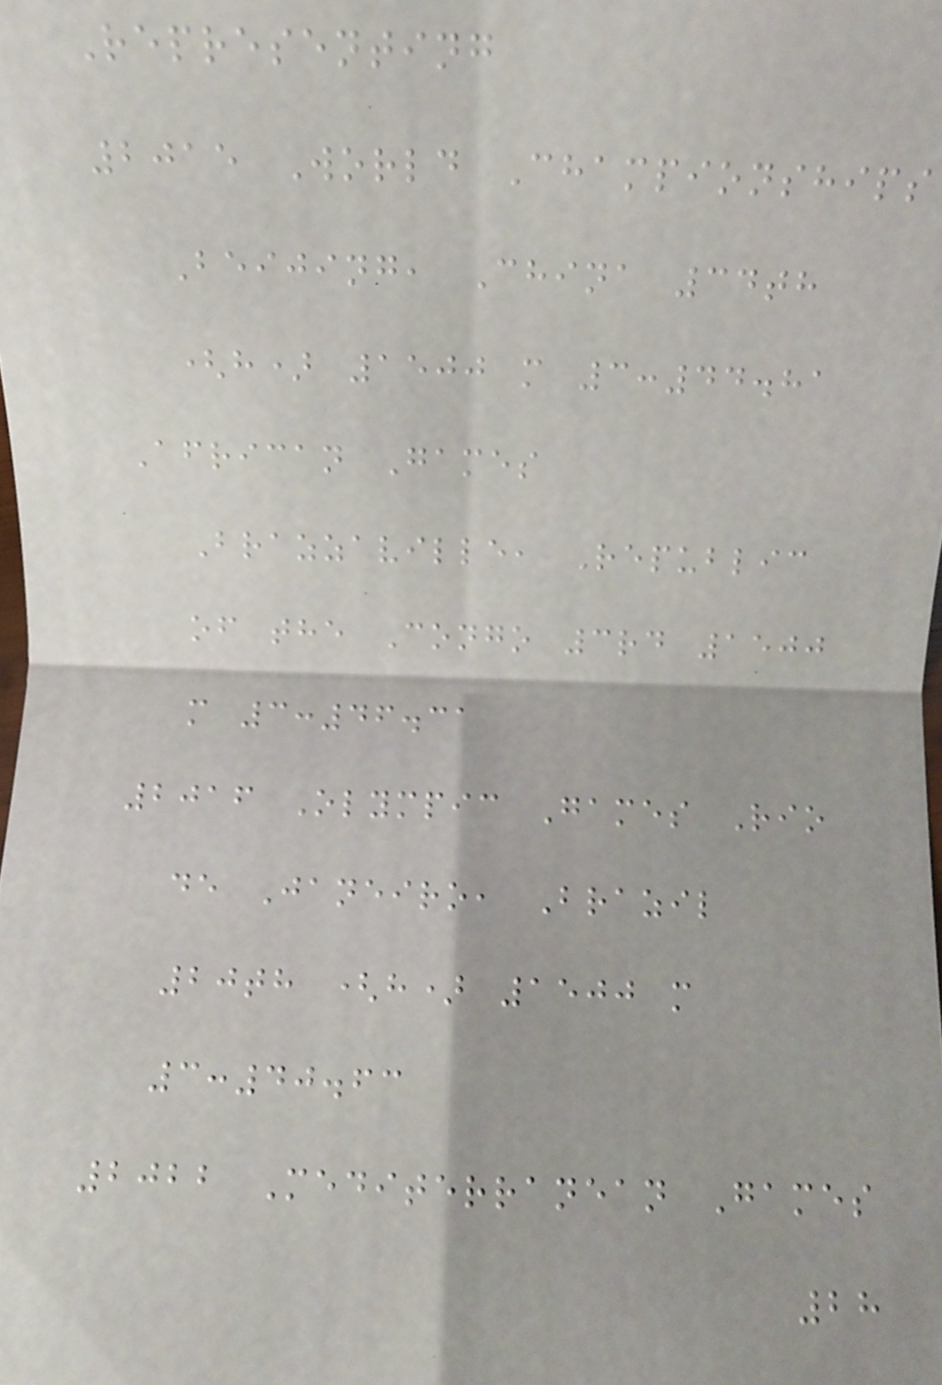Representing
2015 World Championships
Beijing, China 34th
(h) 1500 m 3:44.81
African Games
Brazzaville, Republic
of the Congo 3rd 1500
m 3:46.31
2016 Olympic Games Rio
de Janeiro, Brazil
20th (h) 1500 m
3:40.63
2022 Mediterranean Games
28
